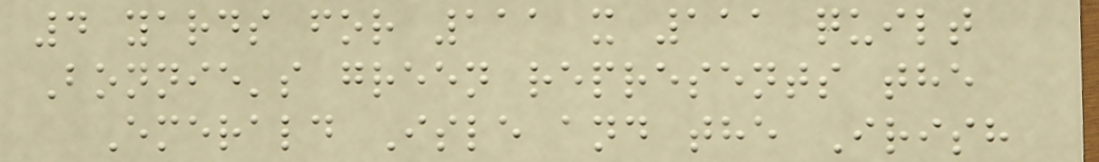4 yards for 111 x 111 quilt
Bonnie's green represents the
Emerald Isle and the Irish
